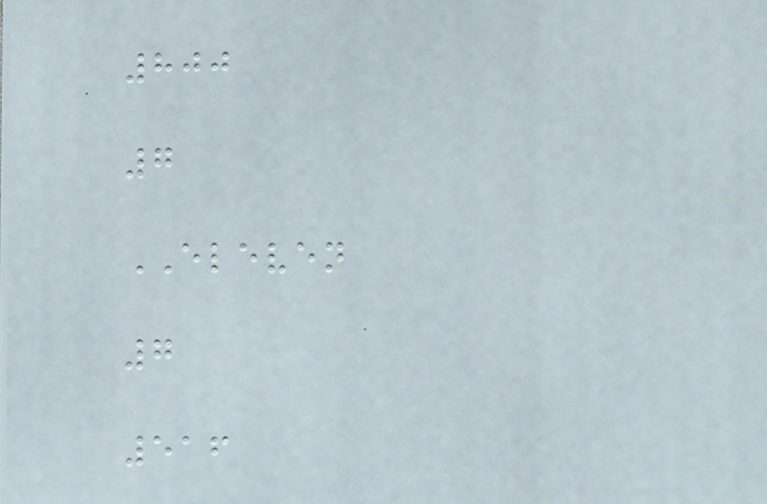800
7
ELEVEN
7
516
